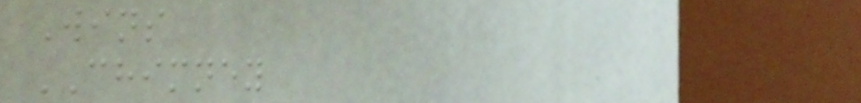Wins
CHIMNEY
